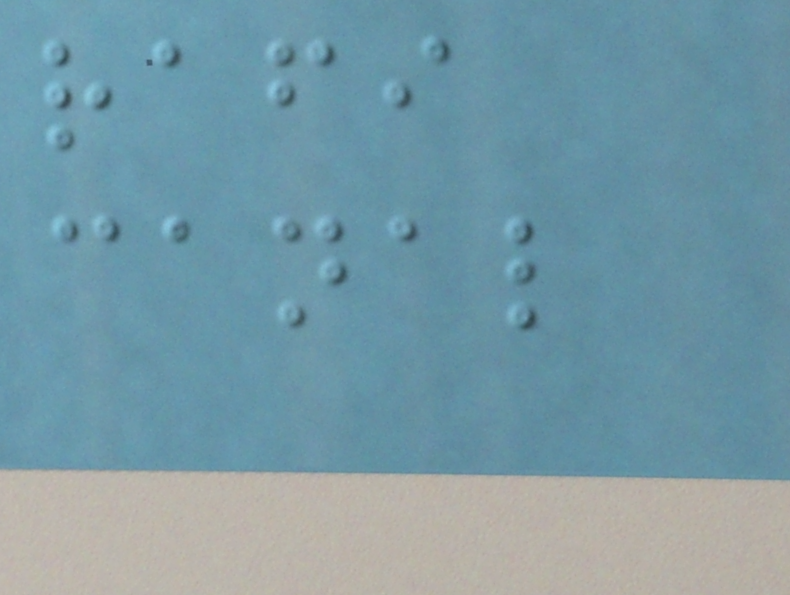rafi
canal
